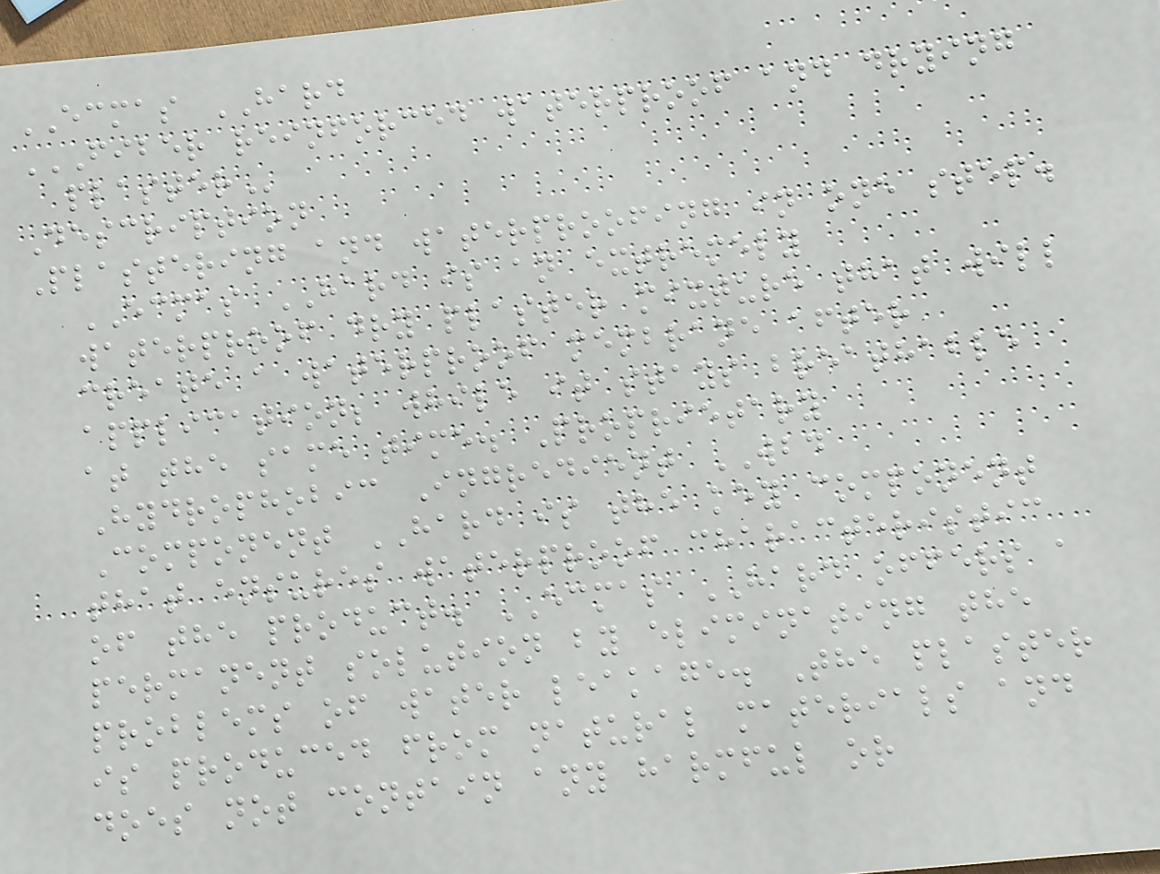ECMAS HARD
FIBER REINFORCED WATERPROOF AND DRYING
PLASTER
Description
Plastering and waterproofing in one step.
ECMAS HARD is an extremely
waterproof dry plaster mixture that will
create a waterproof membrane after
application; while it stays breathable
at the same time. Proprietary
Hydrophobic Ingredient WBD
Component HARD is the key component
that ensures waterproof characteristic
of the product. ECMAS HARD offers a
permanent solution by eliminating the
problems of water leakage. The plaster
is produced from natural materials and
does not contain any harmful or
